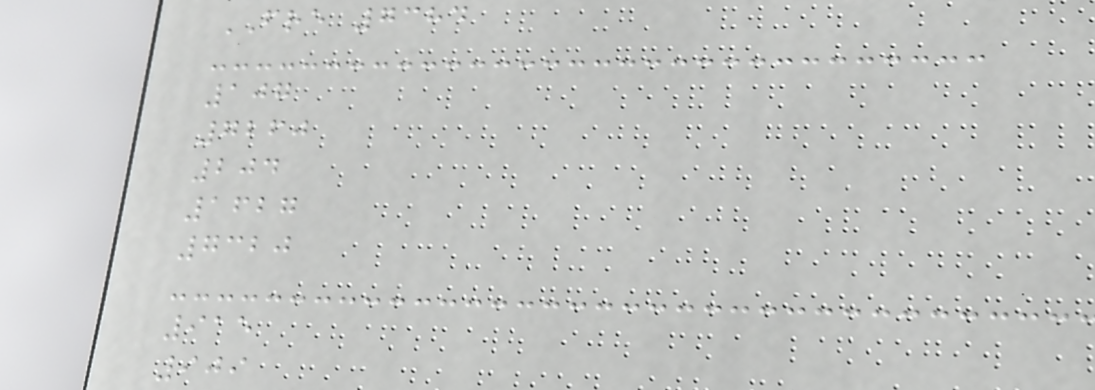FRE 7384
107
7260
204
1627
7320
915
909
